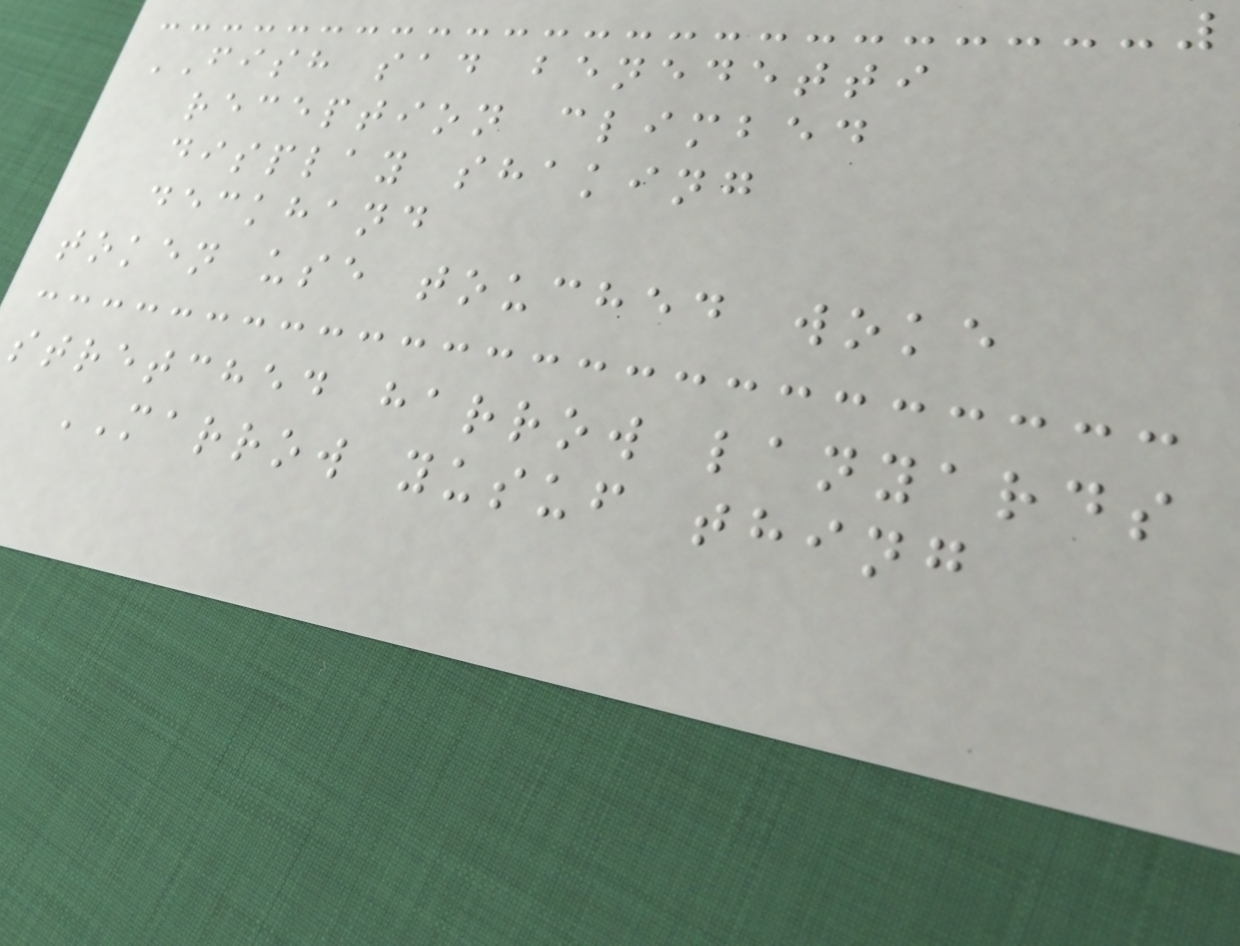FISH sad benedetti
reception climbed
display shaking
deckhand
token use touched woke
stretched harrow lanyards
MARROW yusuf thing
